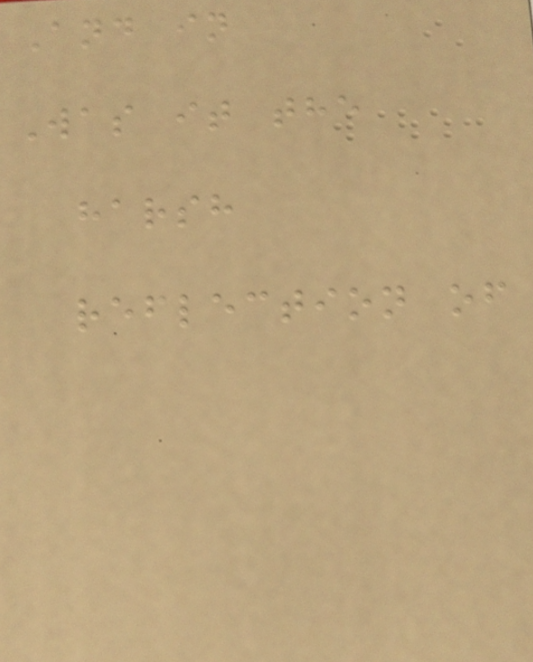And in
Was it the
harsh
reflection of
